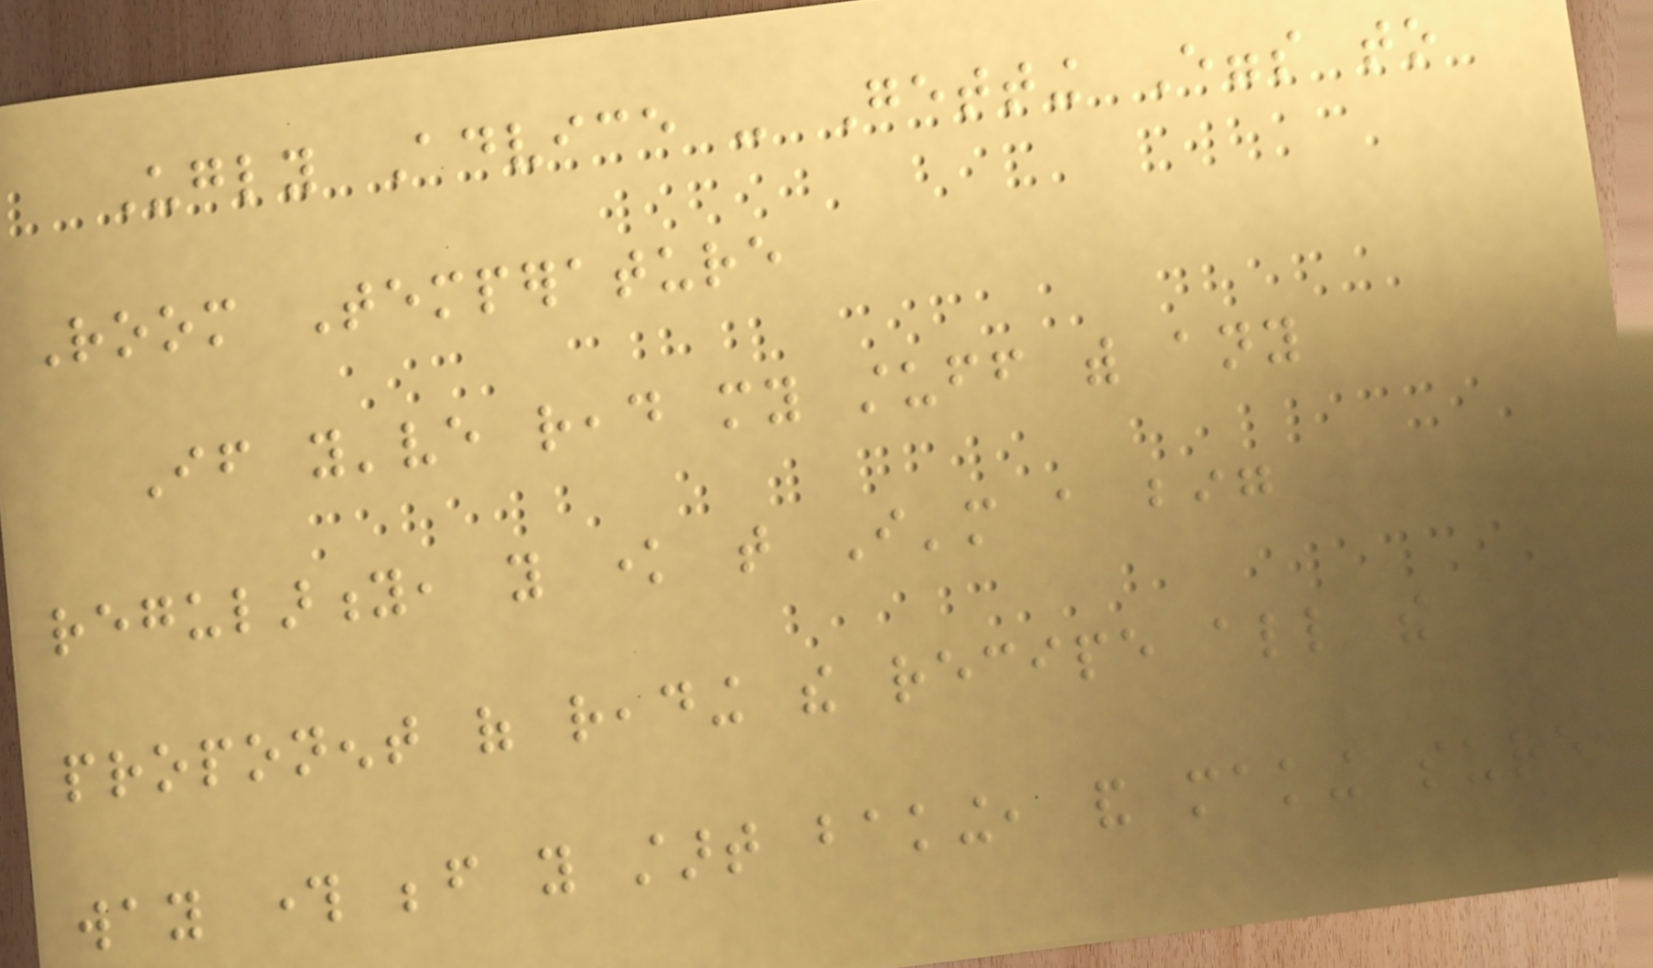Ugly Advice - Getting Eggs to
Room Temperature
If you've read my stuff with any
regularity, you know that I'm a big
proponent of reading the recipe all the
way through before you start baking, and making sure
